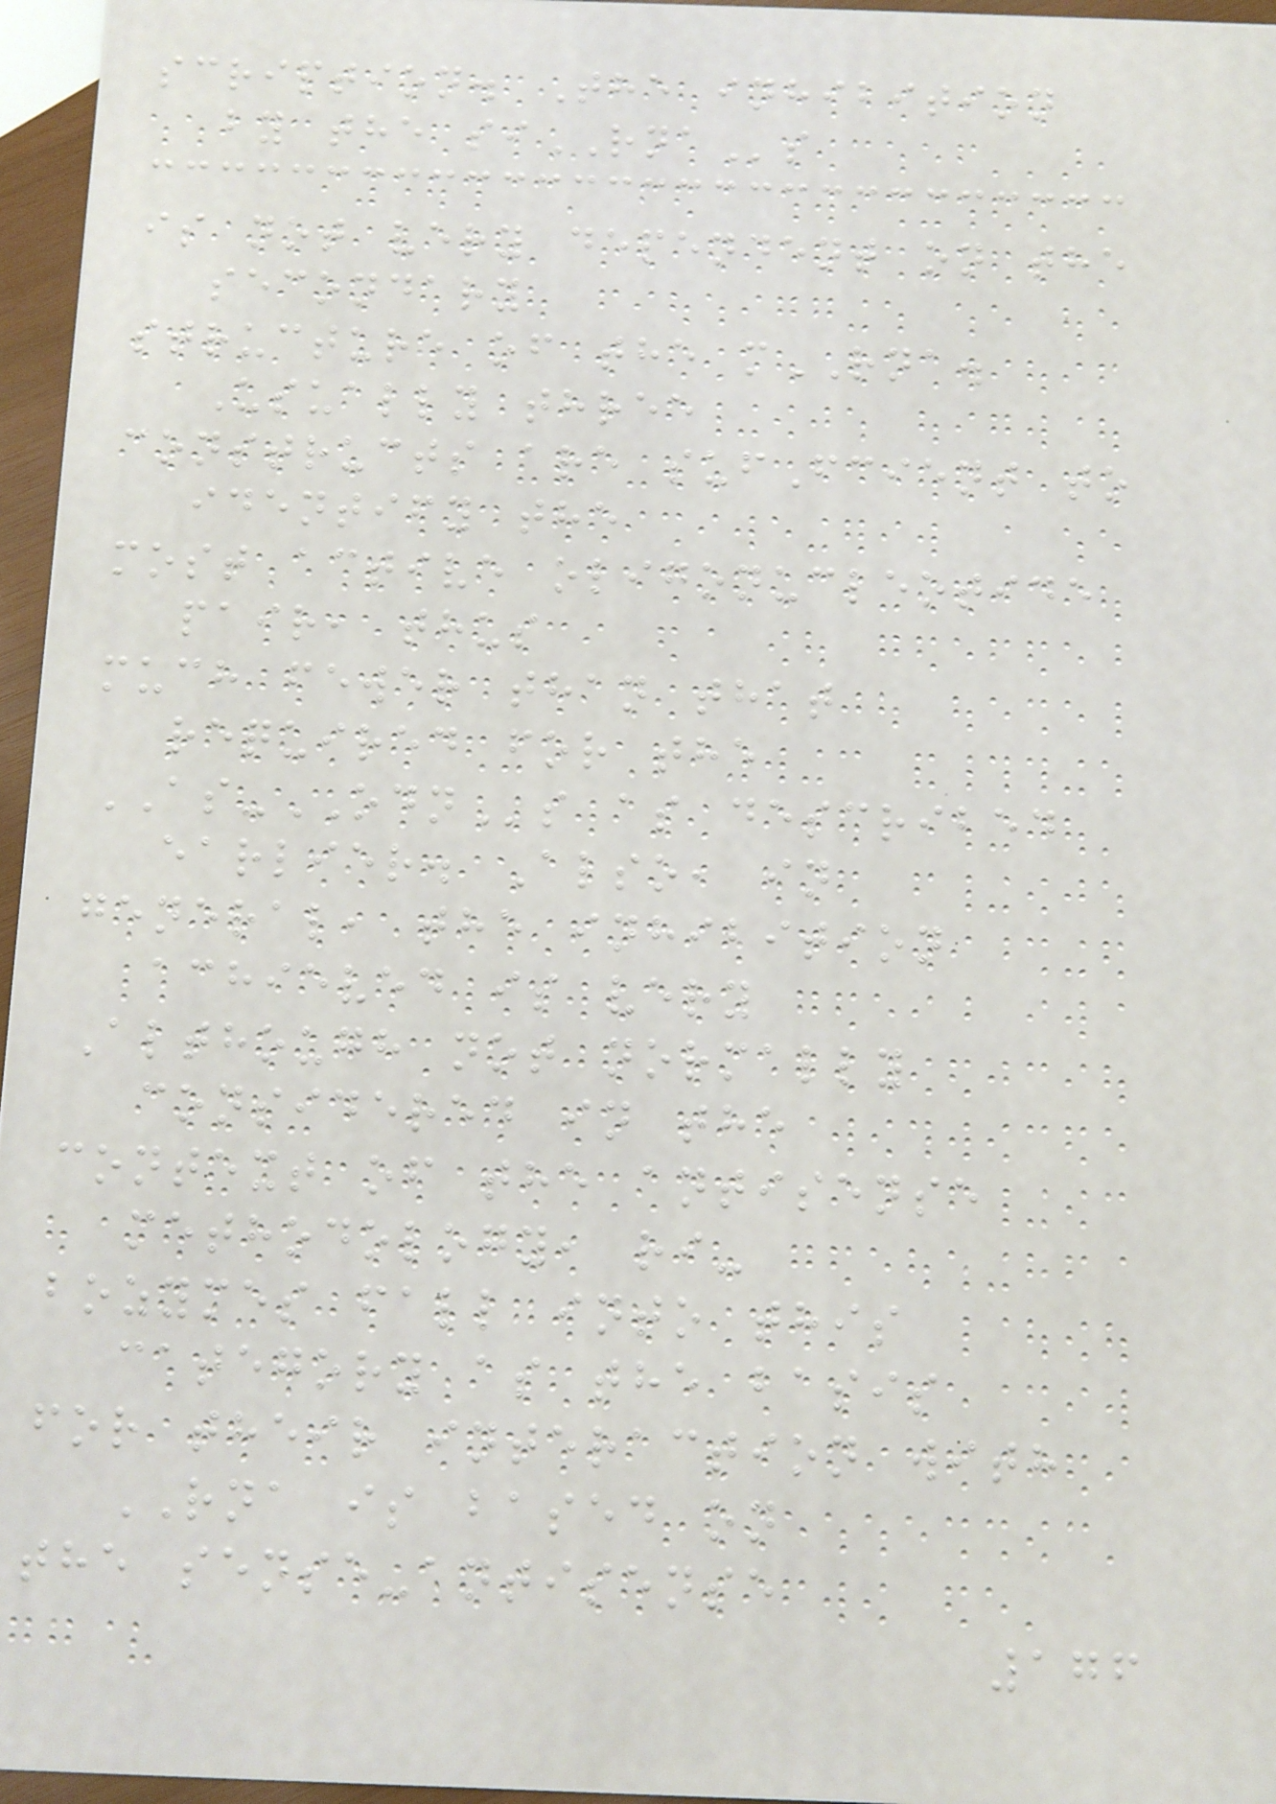scription. The inhibition
by the siRNAs
is not very dependent on the
secondary
structure of the mRNA.
Usually three
constructs are sufFcient to
identify the
most active oligonucleotide
pair, thus
much fewer than that
required for the
AS-ODNs as described
earlier. Also, in
general, the inhibition
achieved is very
Although not normally
considered in the
context of the antisense
methodology, ri-
bozymes fall into this
category as the basis
for their interaction with
RNA is based on
the sense-antisense
176
